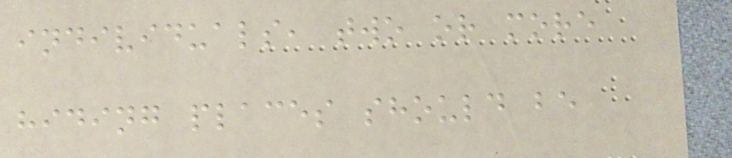individuals, two or more
hiding places should be
